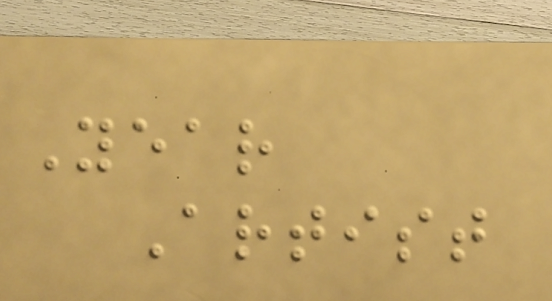Year
Artist
